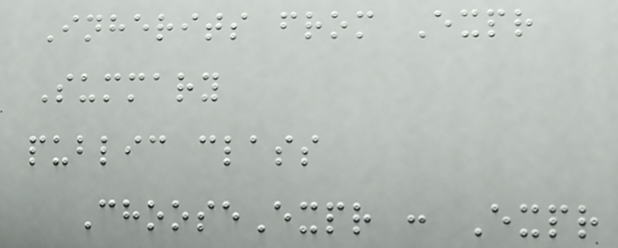Inherits from Expr
Summary
public class
ChooseExpr : Expr
